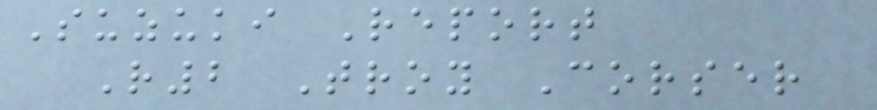Suzuki Report
R2 Troy Corser
